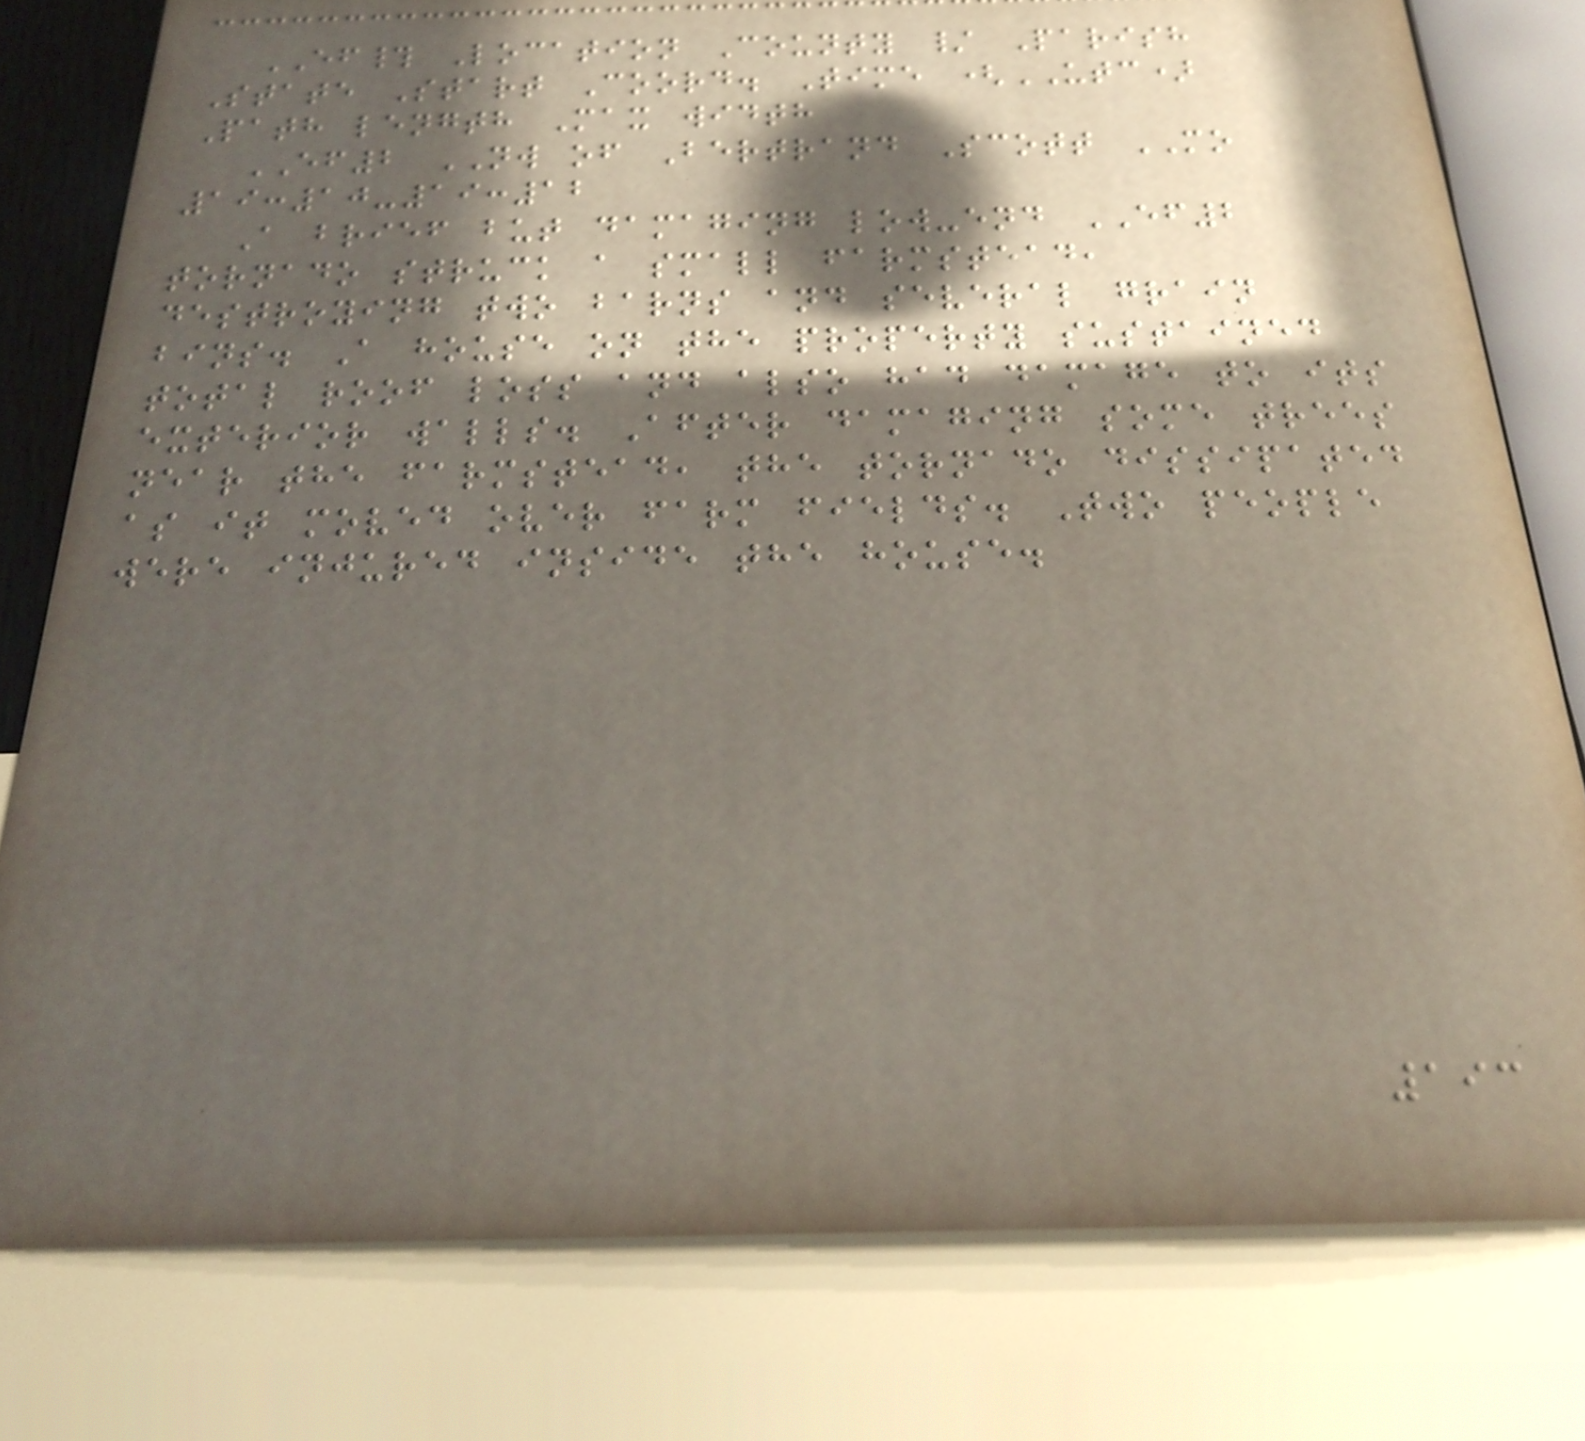EF# Location County / Parish
State Start Coord. Time (UTC)
Path length Max width
EF2 NW of Bertrand Scott MO
19:10-19:12
A brief but damaging low-end EF2
tornado struck a small farmstead,
destroying two barns and several grain
bins. A house on the property sustained
total roof loss and also had damage to its
exterior walls. After damaging some trees
near the farmstead, the tornado dissipated
as it moved over farm fields. Two people
were injured inside the house.
193
